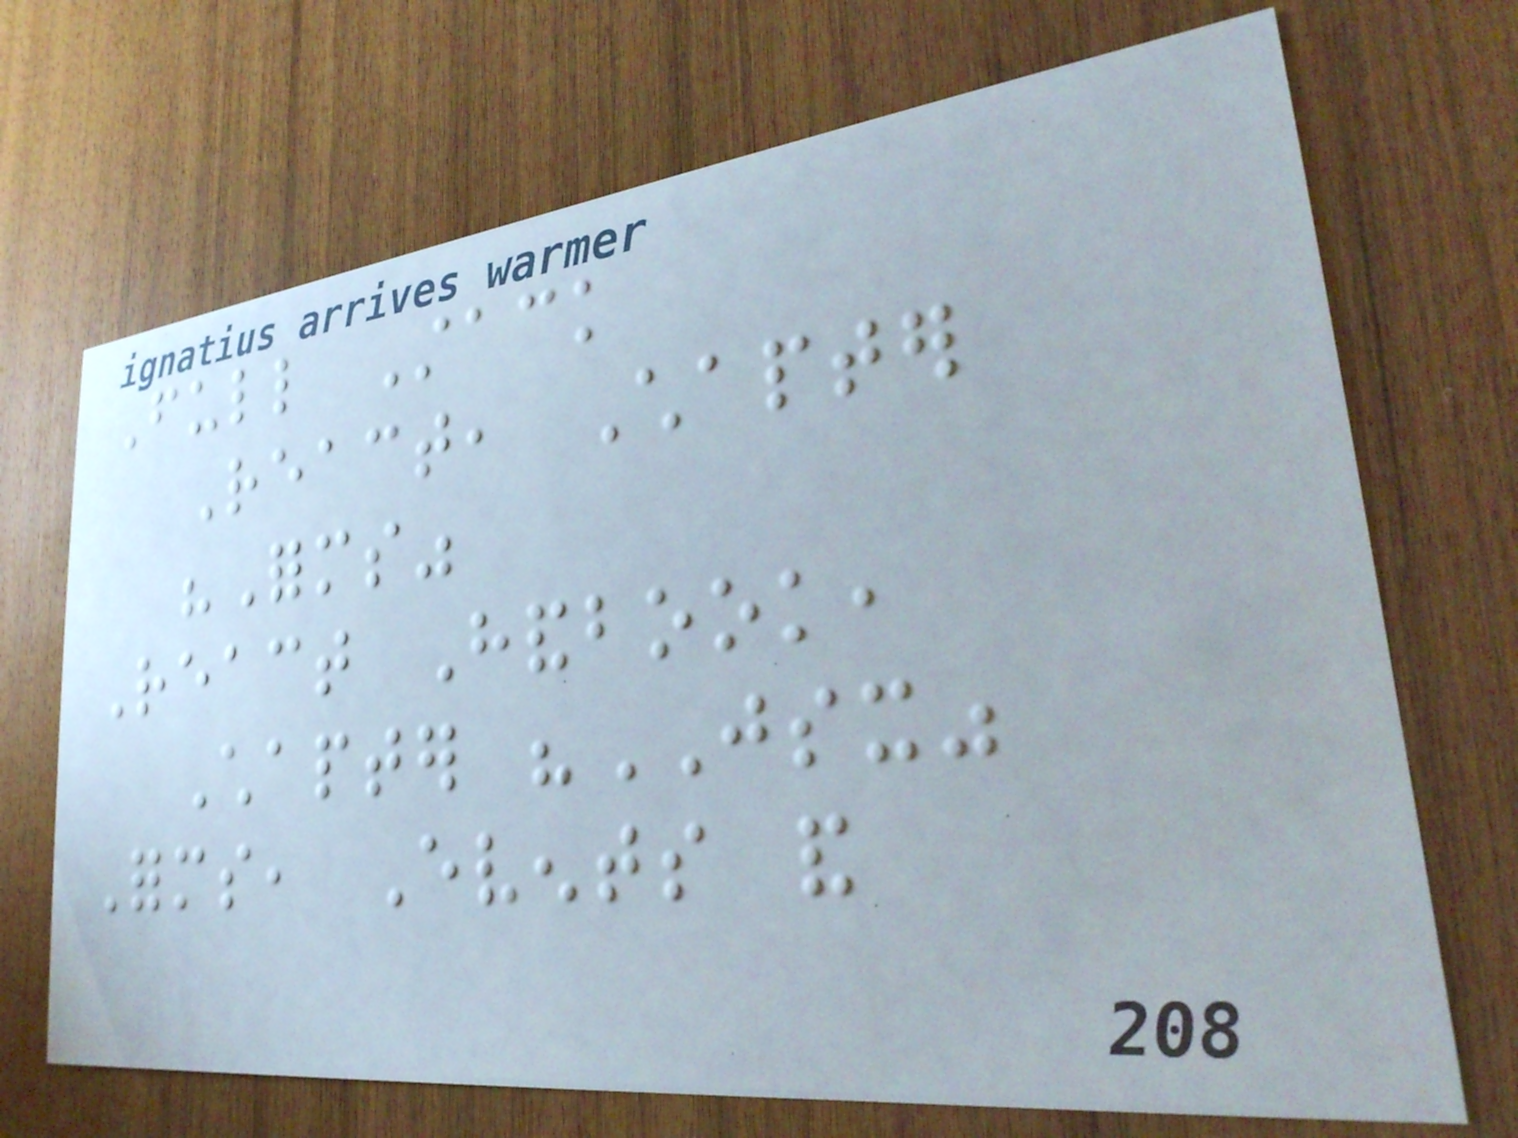Full Stack
React, Chapter
"Forms"
React Handbook,
Chapter "JSX"
Forms, Events and
